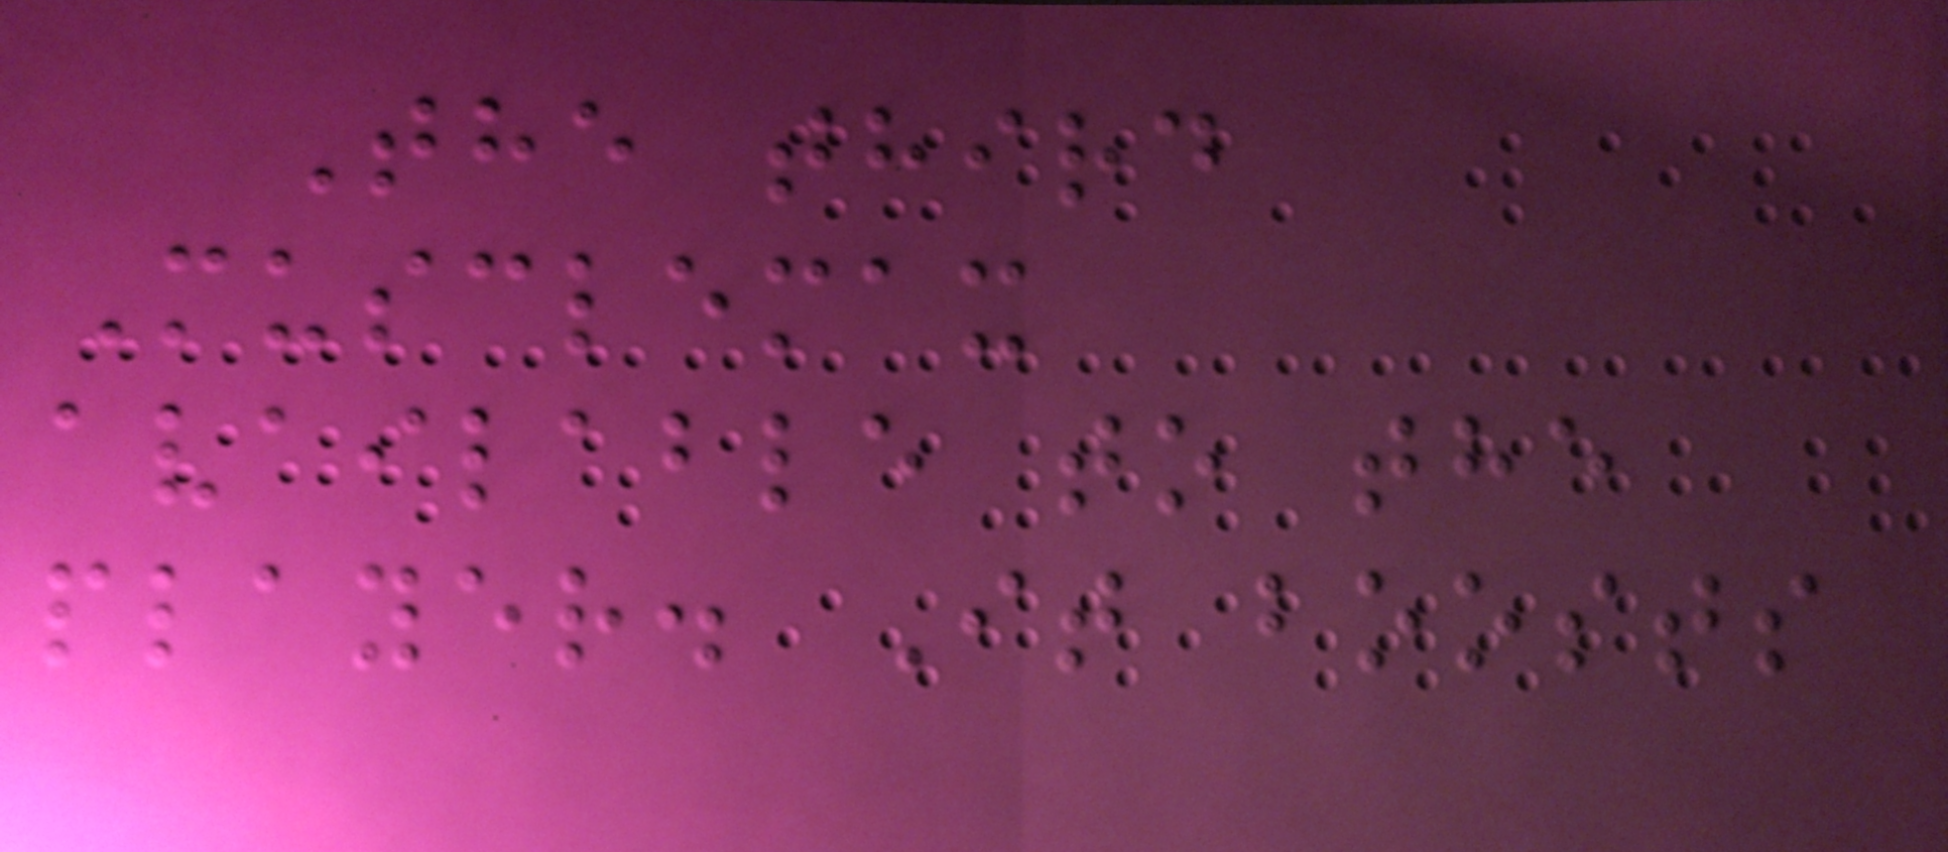The third
Musclemax
available to the
player. It boosts
